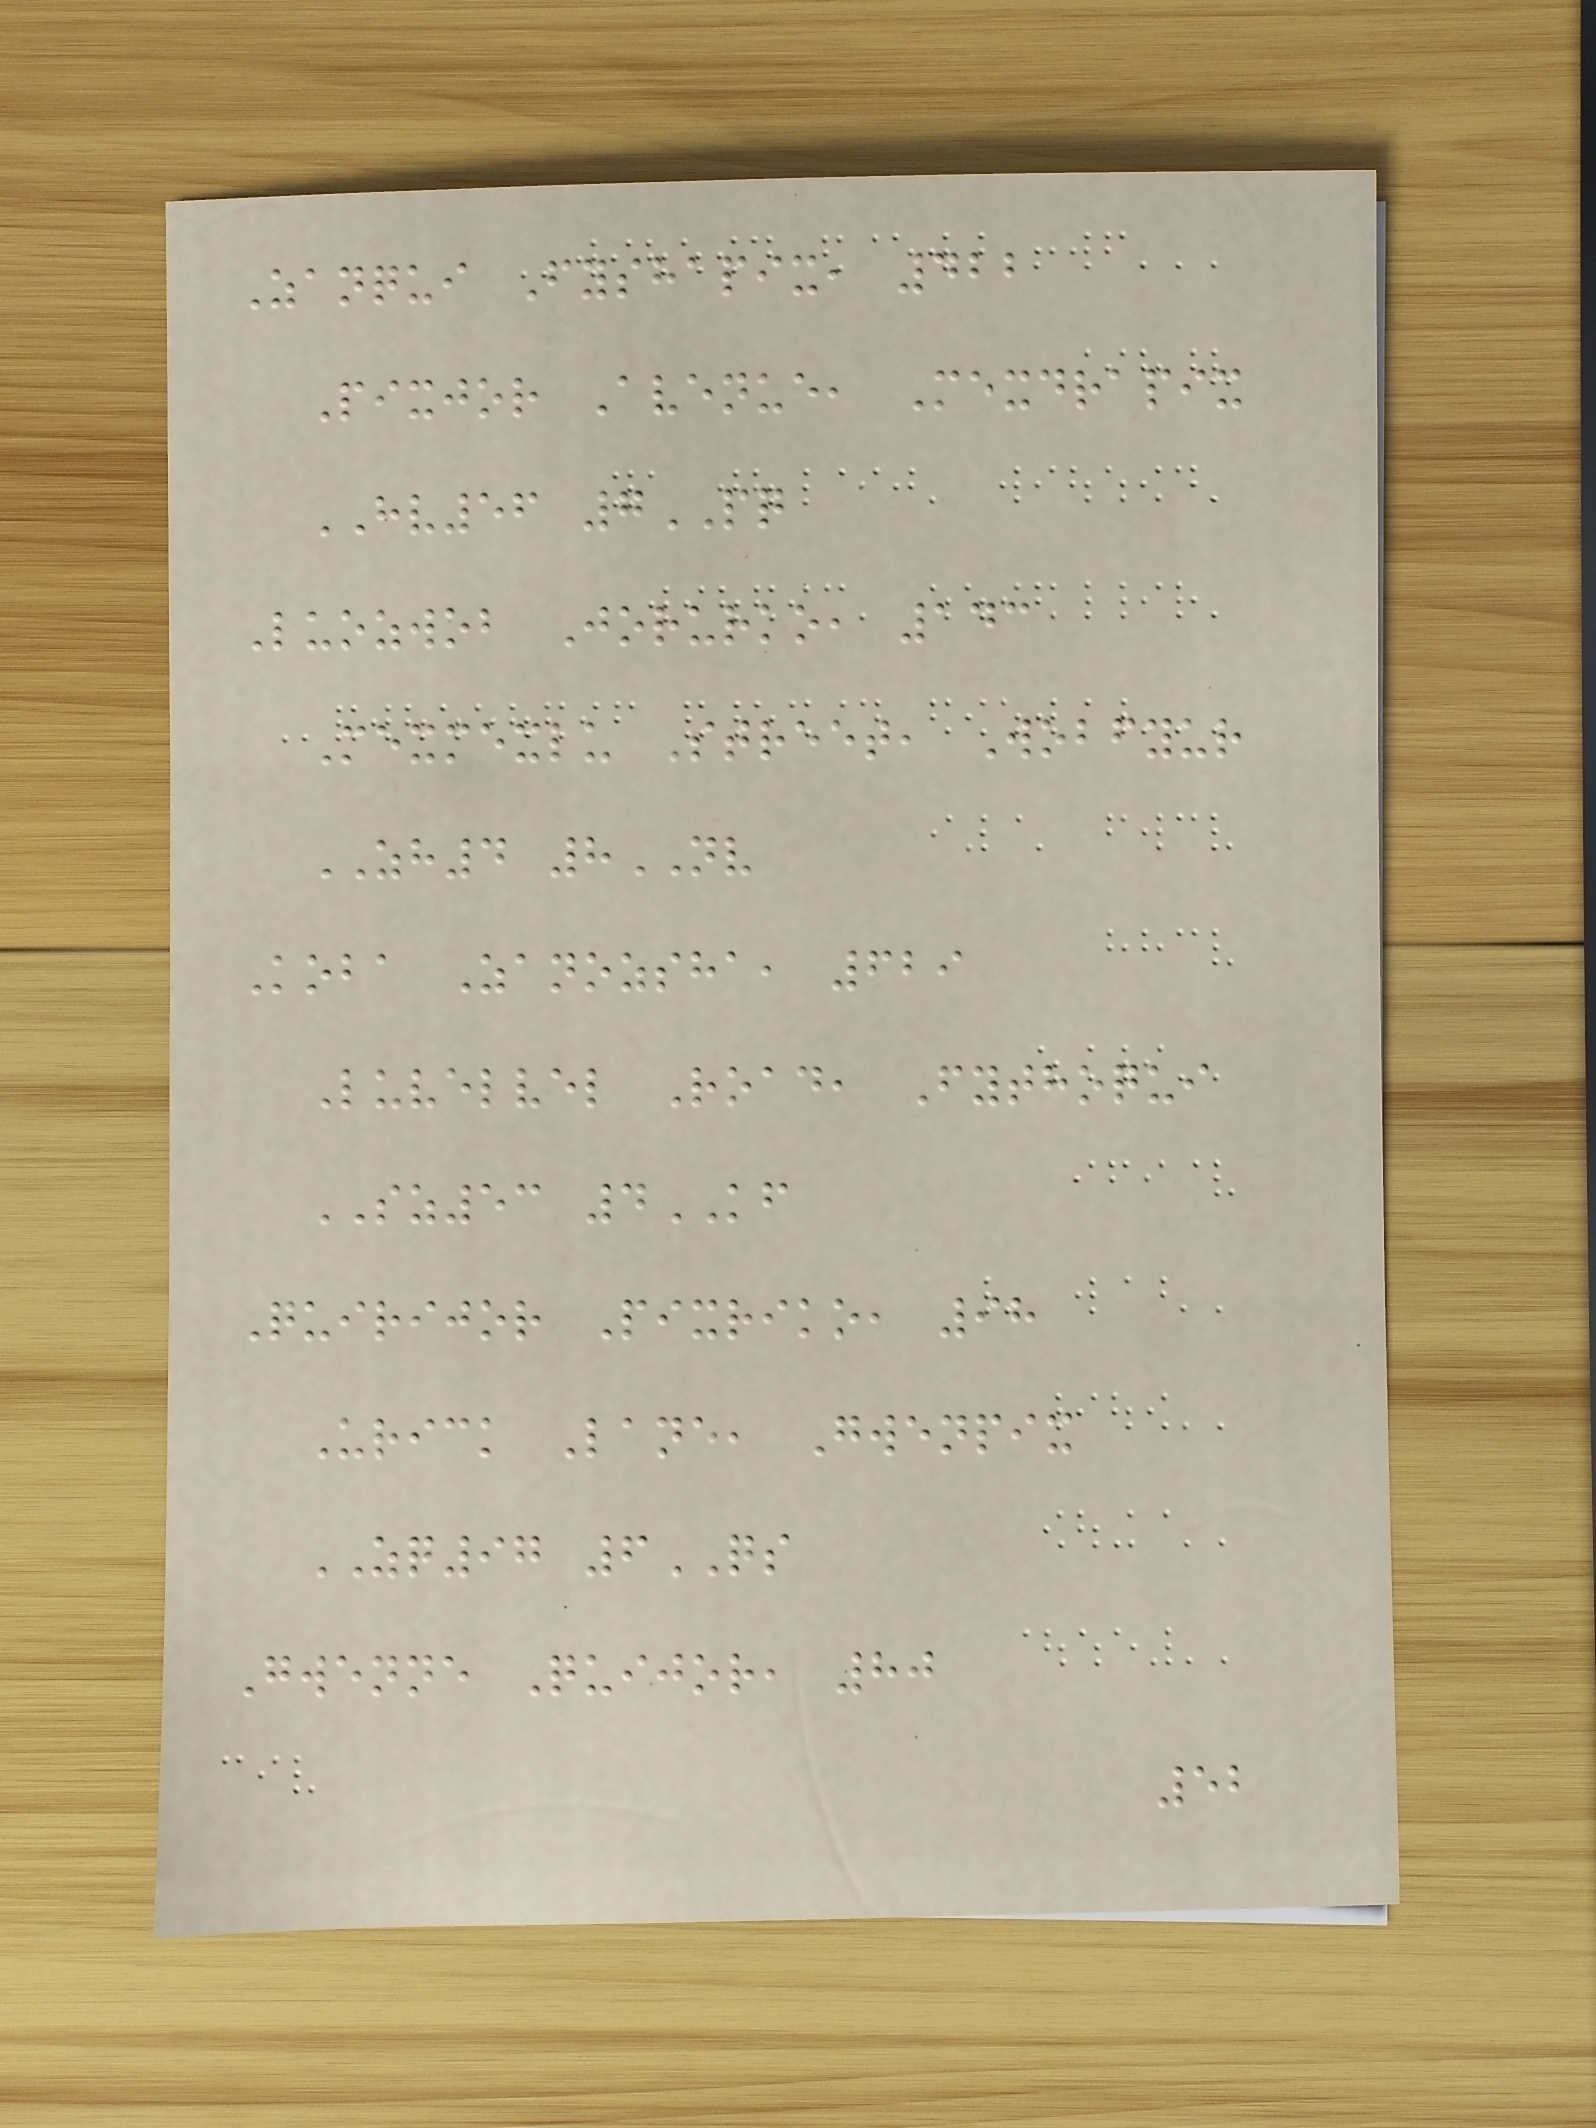Zanqui Fyshapix, 422
Pixjor Avenue, Mexdrapix
HV56 7PQ
Luozwob Jorurko, 143
Mexmexlu Street, Wobfyur
ZH4 8NV
Koba Zanozsha, 629
Luvelvel Road, Fythoqui
SZ53 4KF
Quirijor Pixriko, 98
Urick Lane, Gwenpix
ZQ97 6QS
Gwenne Quijor, 80
52
